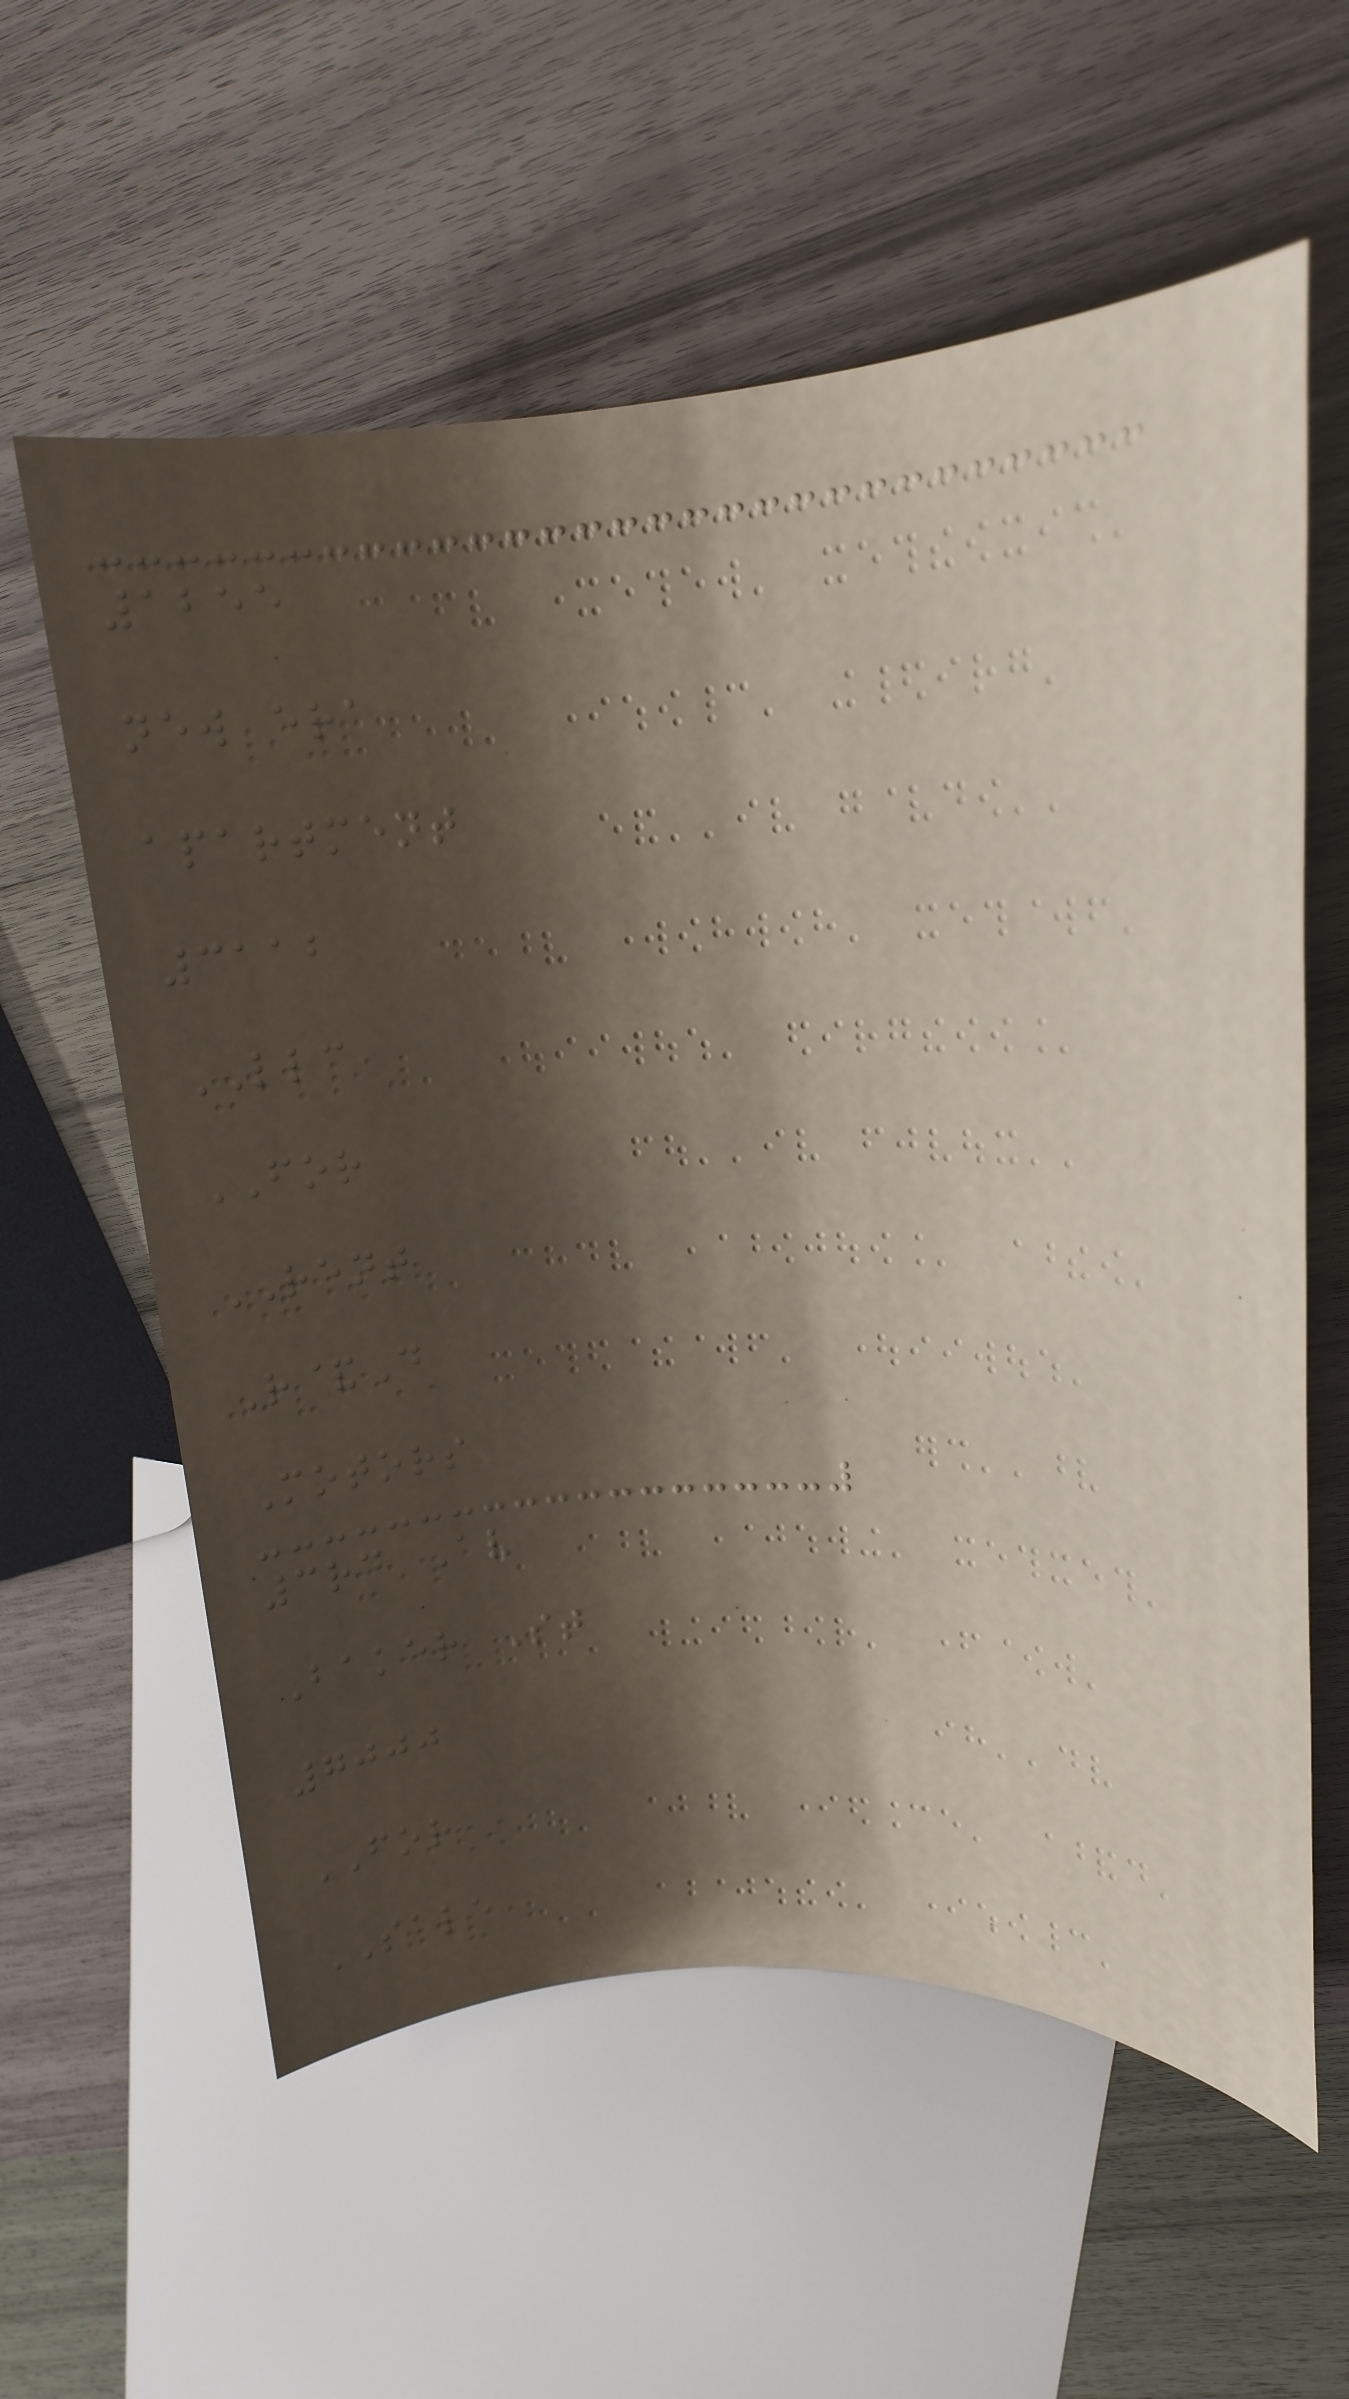1255
new era
apartment
3112
LLC
FOR
RENT
R&D
Motors
3rd Av
Baker St
7000
FOR
SALE
